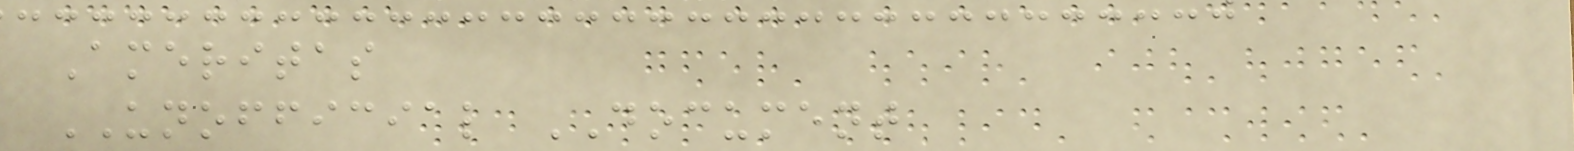Ameritas
UNOFFICIAL DOCUMENT
